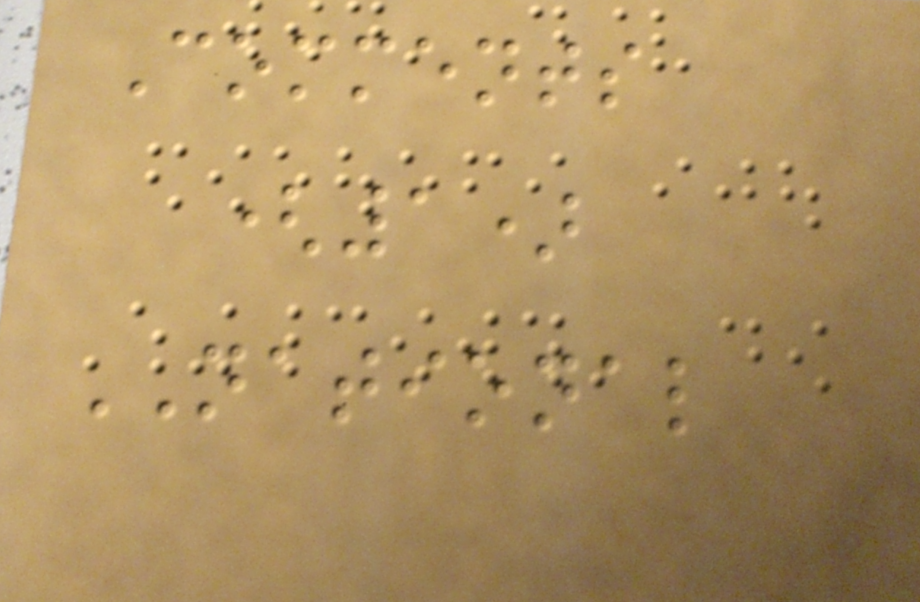Comments
(1)
NATIONAL
